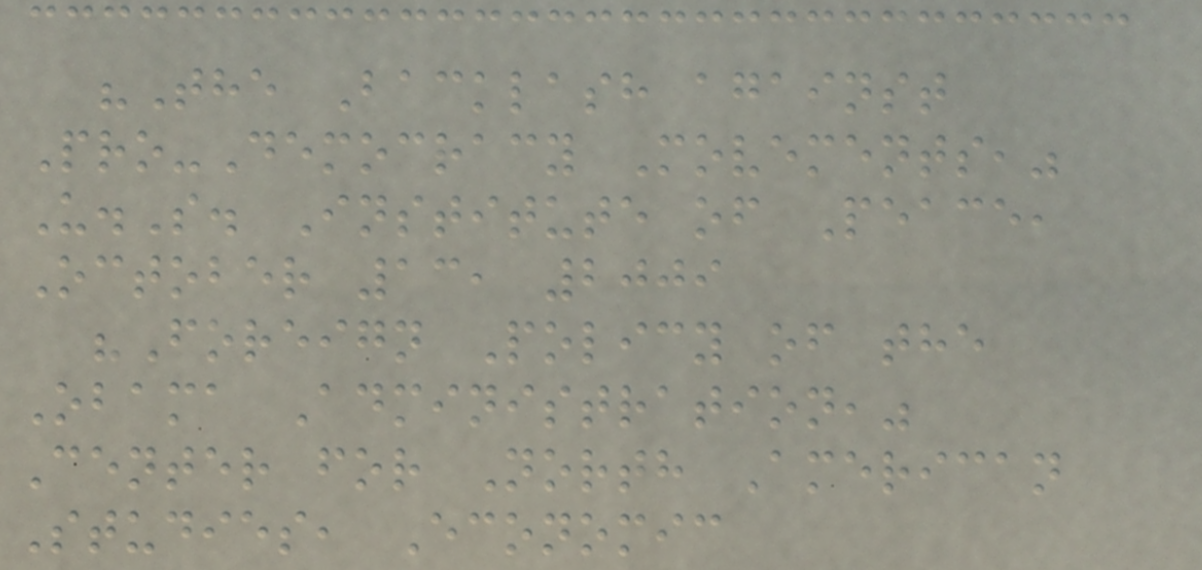"The Backlash against
Pro-Democracy Movements,"
U.S. Institute of Peace,
October 13, 2009
"Foreign Policy of the
Obama Administration,"
Center for North American
Studies, Economic
